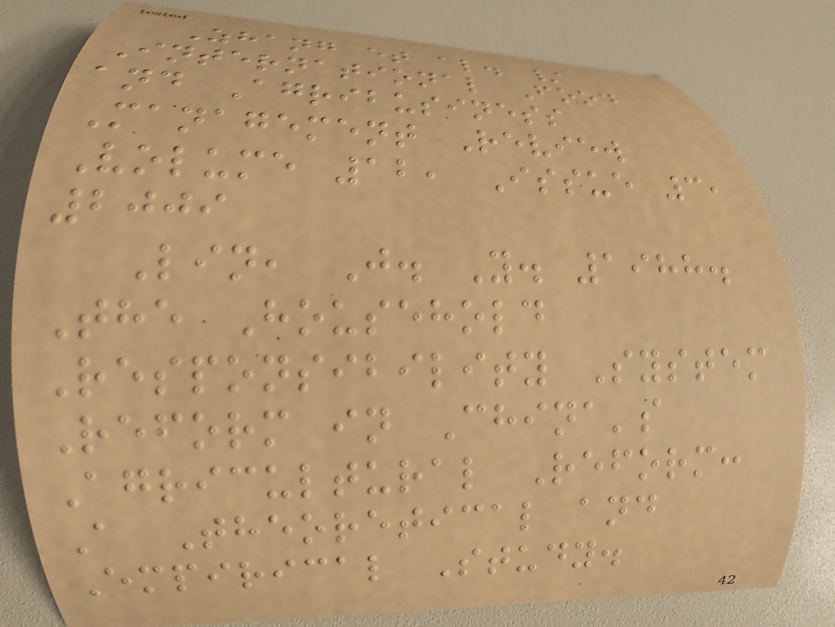Zhang et al. /
International Food
and Agribusiness
Management Review
Volume 12, Issue 3,
2009
Lin, J. Y. 1988.
The Household
Responsibility System
Reform in China's
Agricultural Reform:
A Theoretical and
Empirical Study.
